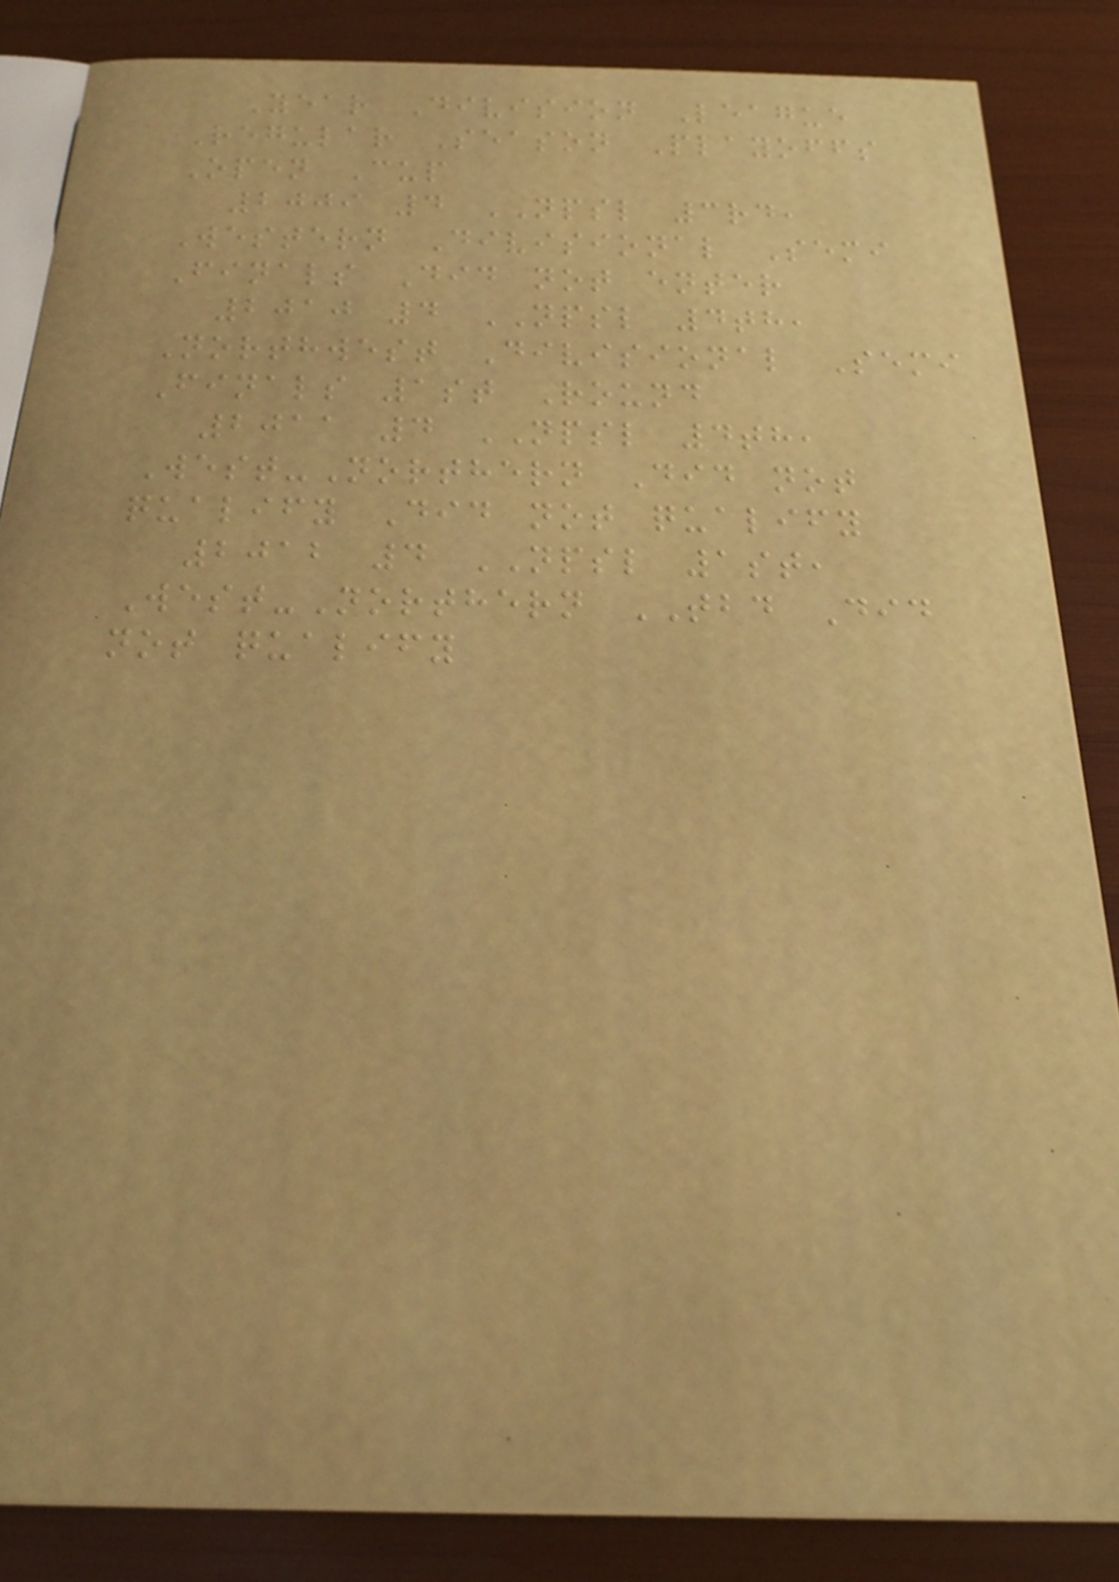Year Division League
Regular Season Playoffs
Open Cup
2009 4 NPSL 3rd,
Western Divisional Semi
Finals Did not enter
2010 4 NPSL 4th,
Northwest Divisional Semi
Finals 1st Round
2011 4 NPSL 4th,
West-Northern Did not
qualify Did not qualify
2012 4 NPSL 1st,
West-Northern TBD Did
not qualify
